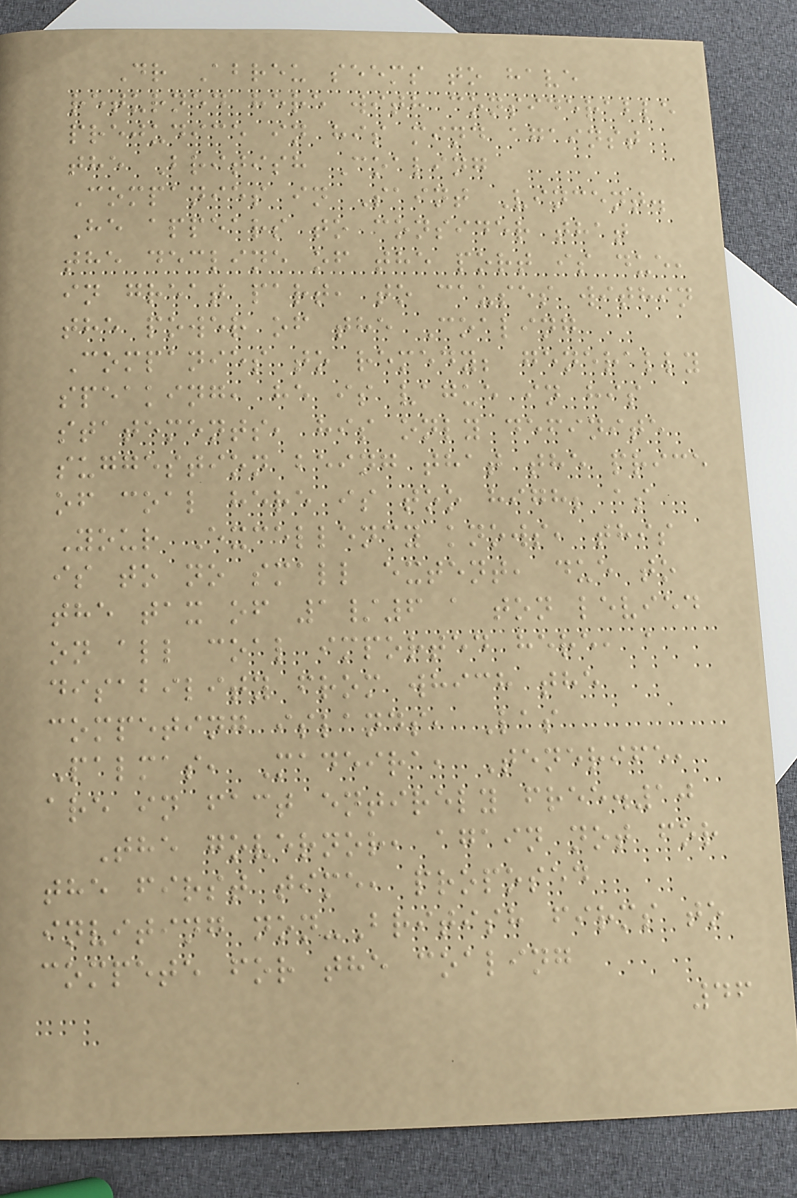Dr Abreu seems to have
returned here with considerable
prejudice in his mind against
the British Coaling
Companies in Saint Vincent.
He appears to consider that
the decline of the port is due,
in great part, to causes within
the power of the Coaling
Companies to remedy; generally
speaking, he is vague in his
statements, his only definite
suggestion being that the price
of coal here is too high; as
Your Excellency knows, this
is to no small extent, due to
the tax of 1/6 a ton levied
on all coal imported here, a
disability from which the
competing islands, Las
Palmas, Madeira, Tenerife,
are in fact entirely free.10
The governor, again not for
the first time, proposed
inviting non-British firms to
compete for the coaling
46
